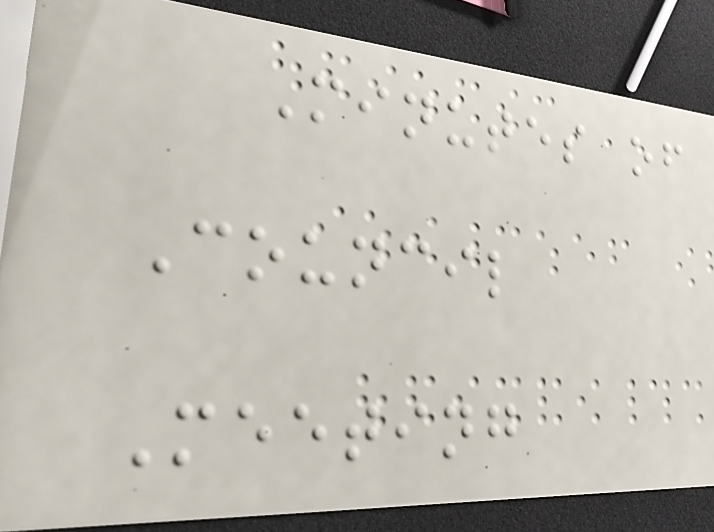Minutes of
Council
Meeting
